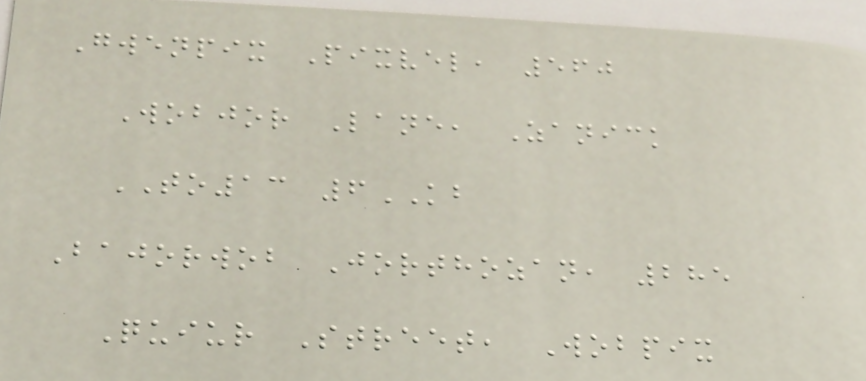Gwenpix Pixvel, 560
Wobjor Lane, Zanick
TO13 6KB
Bajorwob Jorthozan, 285
Quiur Street, Wobpix
